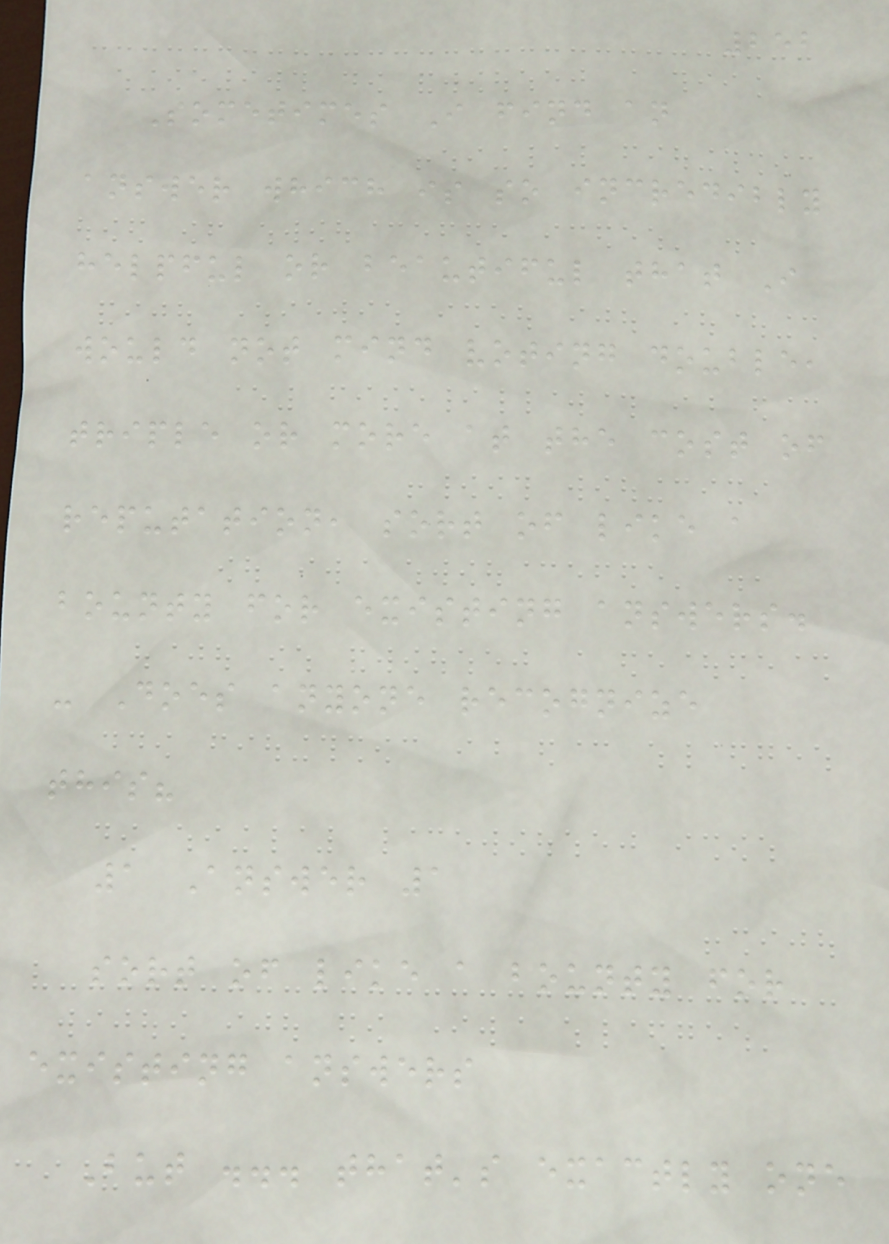252
Sometimes I find an
answer which is so incredibly
helpful or beautiful that I
would not mind voting double,
triple or more at the cost of
reputation, sort of like a
bounty for existing answers.
- Does anyone recognize
this?
1 Answer 1
sort of like a bounty for
existing answers
But ... that's exactly one
